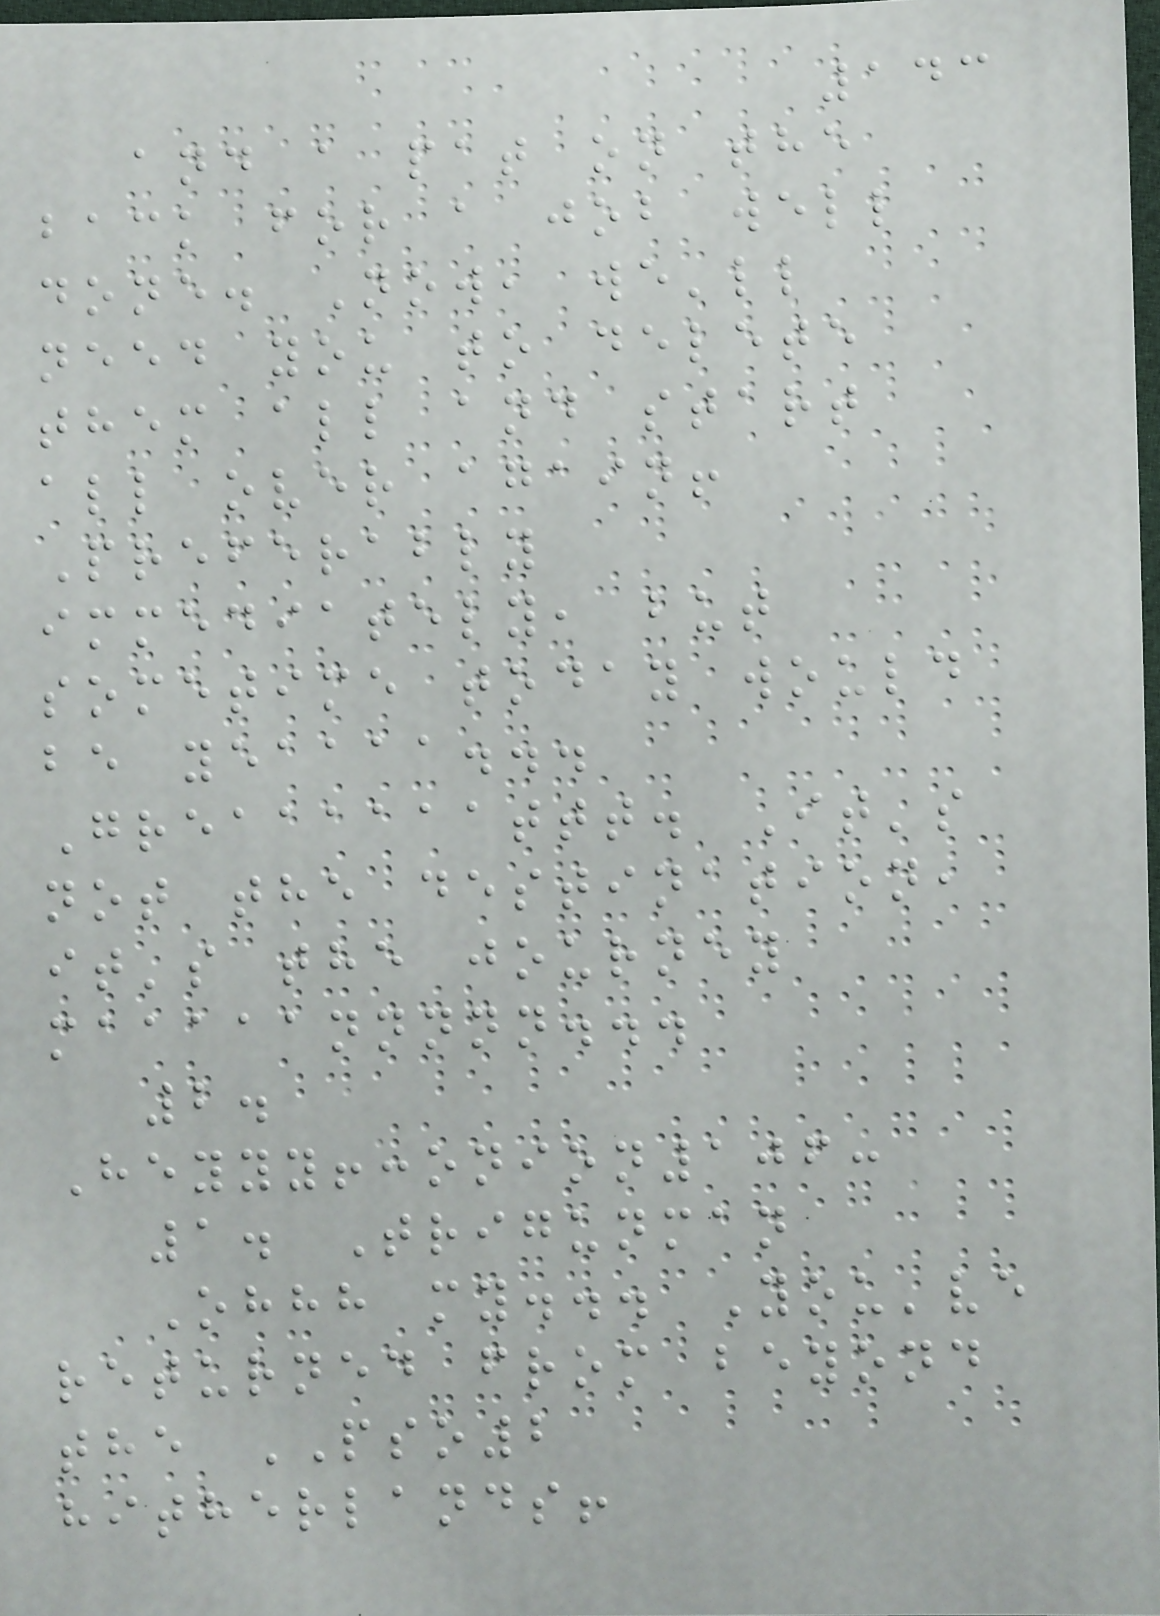143
and a pat on the
back for a job well
done. Now, we'll
need you to delete
them all and start
all over again!
Preferably
immediately, but
sometime today would
be yeaaaa...
Greaaaaaattt. It's
not the destination,
it's the journey
maaaaannnnn...
2.
Heyyy!:onion106:
1. Trigunman
Ohhh my... You've
returned from beyond
the PSO2
hitherlands!
